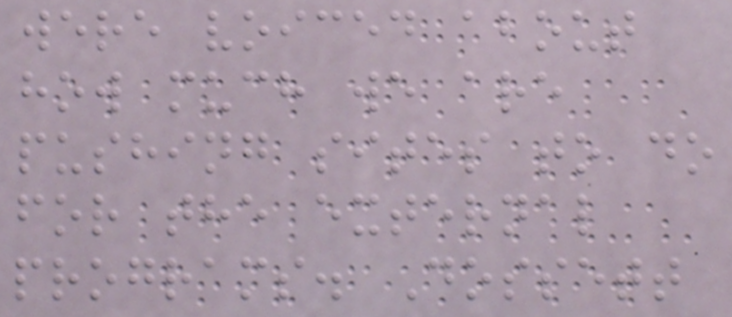were voiced about
how much we are
pushing sites to do
for the external
programs. Dossett
